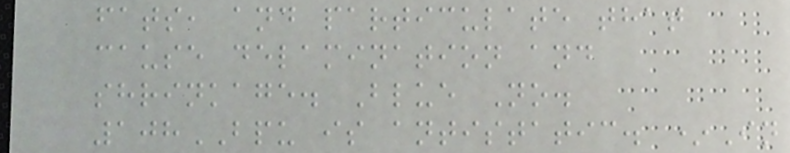fats, and particulate that
cause delamination and
shrinkage. Blue No.
108BPU is antistatic. *In
